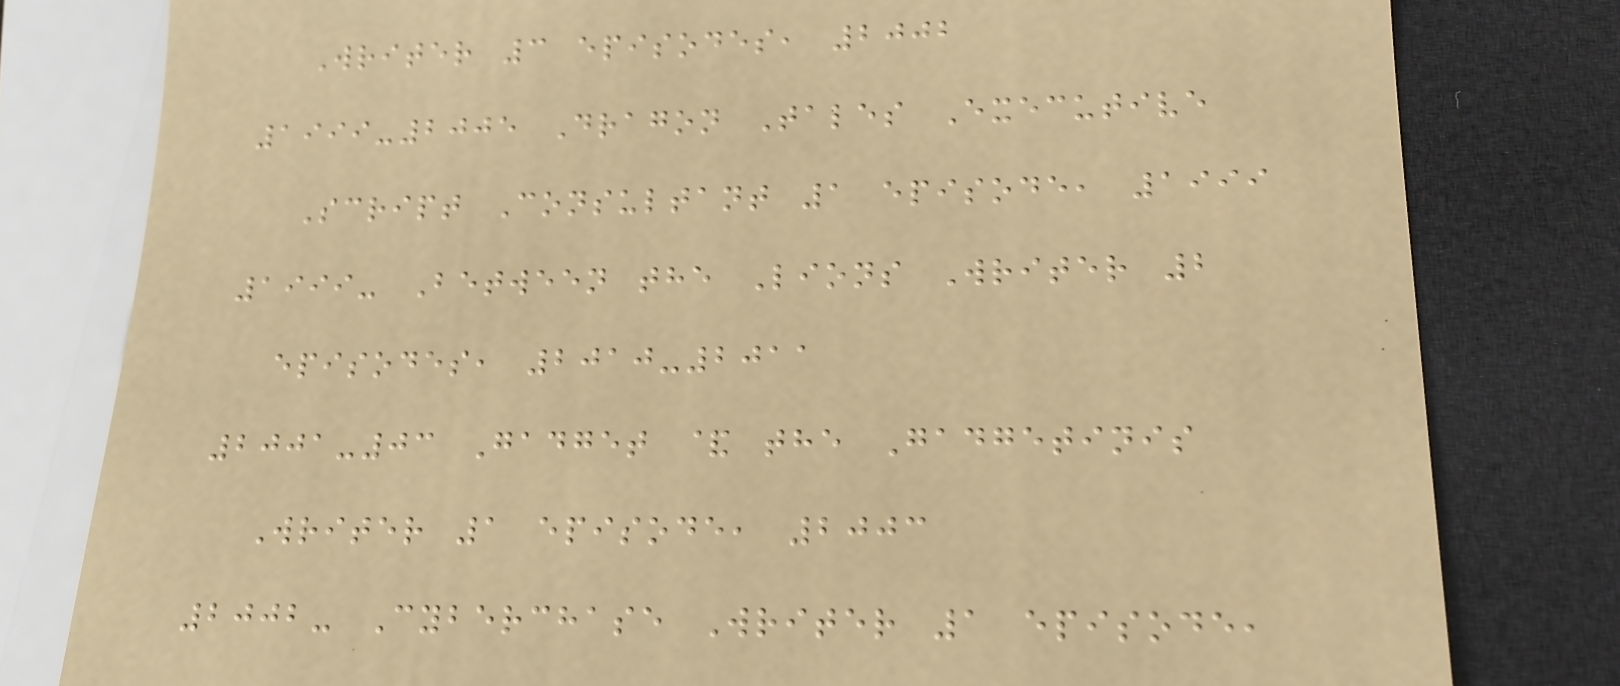Writer 3 episodes, 2002
1999-2005 Dragon Tales Executive
Script Consultant 1 episode, 1999
1999- Between the Lions Writer 2
episodes, 2010-2011
2001-03 Gadget & the Gadgetinis
Writer 1 episode, 2003
2002- Cyberchase Writer 1 episode,
